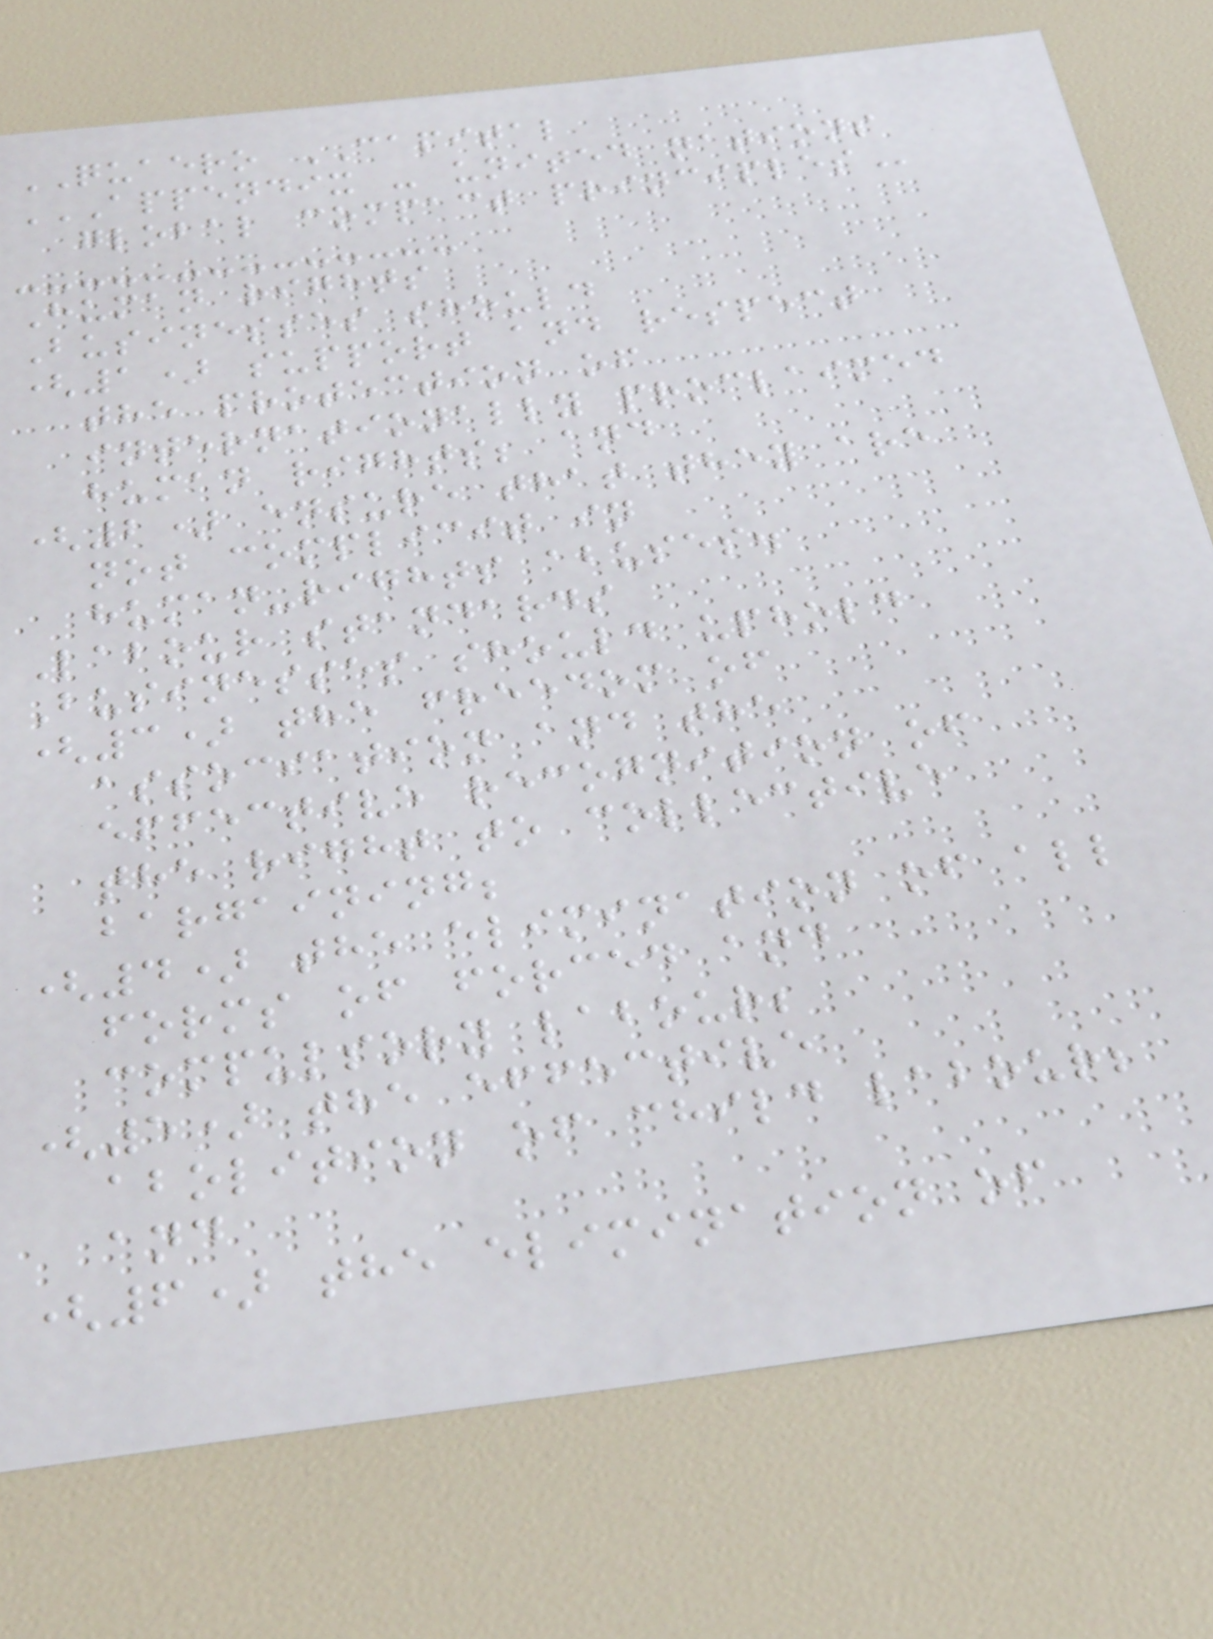QUAERO CAPITAL
APPENDIX - UNITED NATIONS
GLOBAL COMPACT PRINCIPLES
Human rights
Businesses should
(1) support and respect
the protection of
internationally proclaimed
human rights; and
(2) ensure that they are
not complicit in
human-rights abuses.
Labour standards
Businesses should uphold
(3) the freedom of
association and the
effective recognition of
the right to collective
bargaining;
(4) the elimination of all
forms of forced and
compulsory labour;
(5) the effective
abolition of child labour;
and
(6) the elimination of
